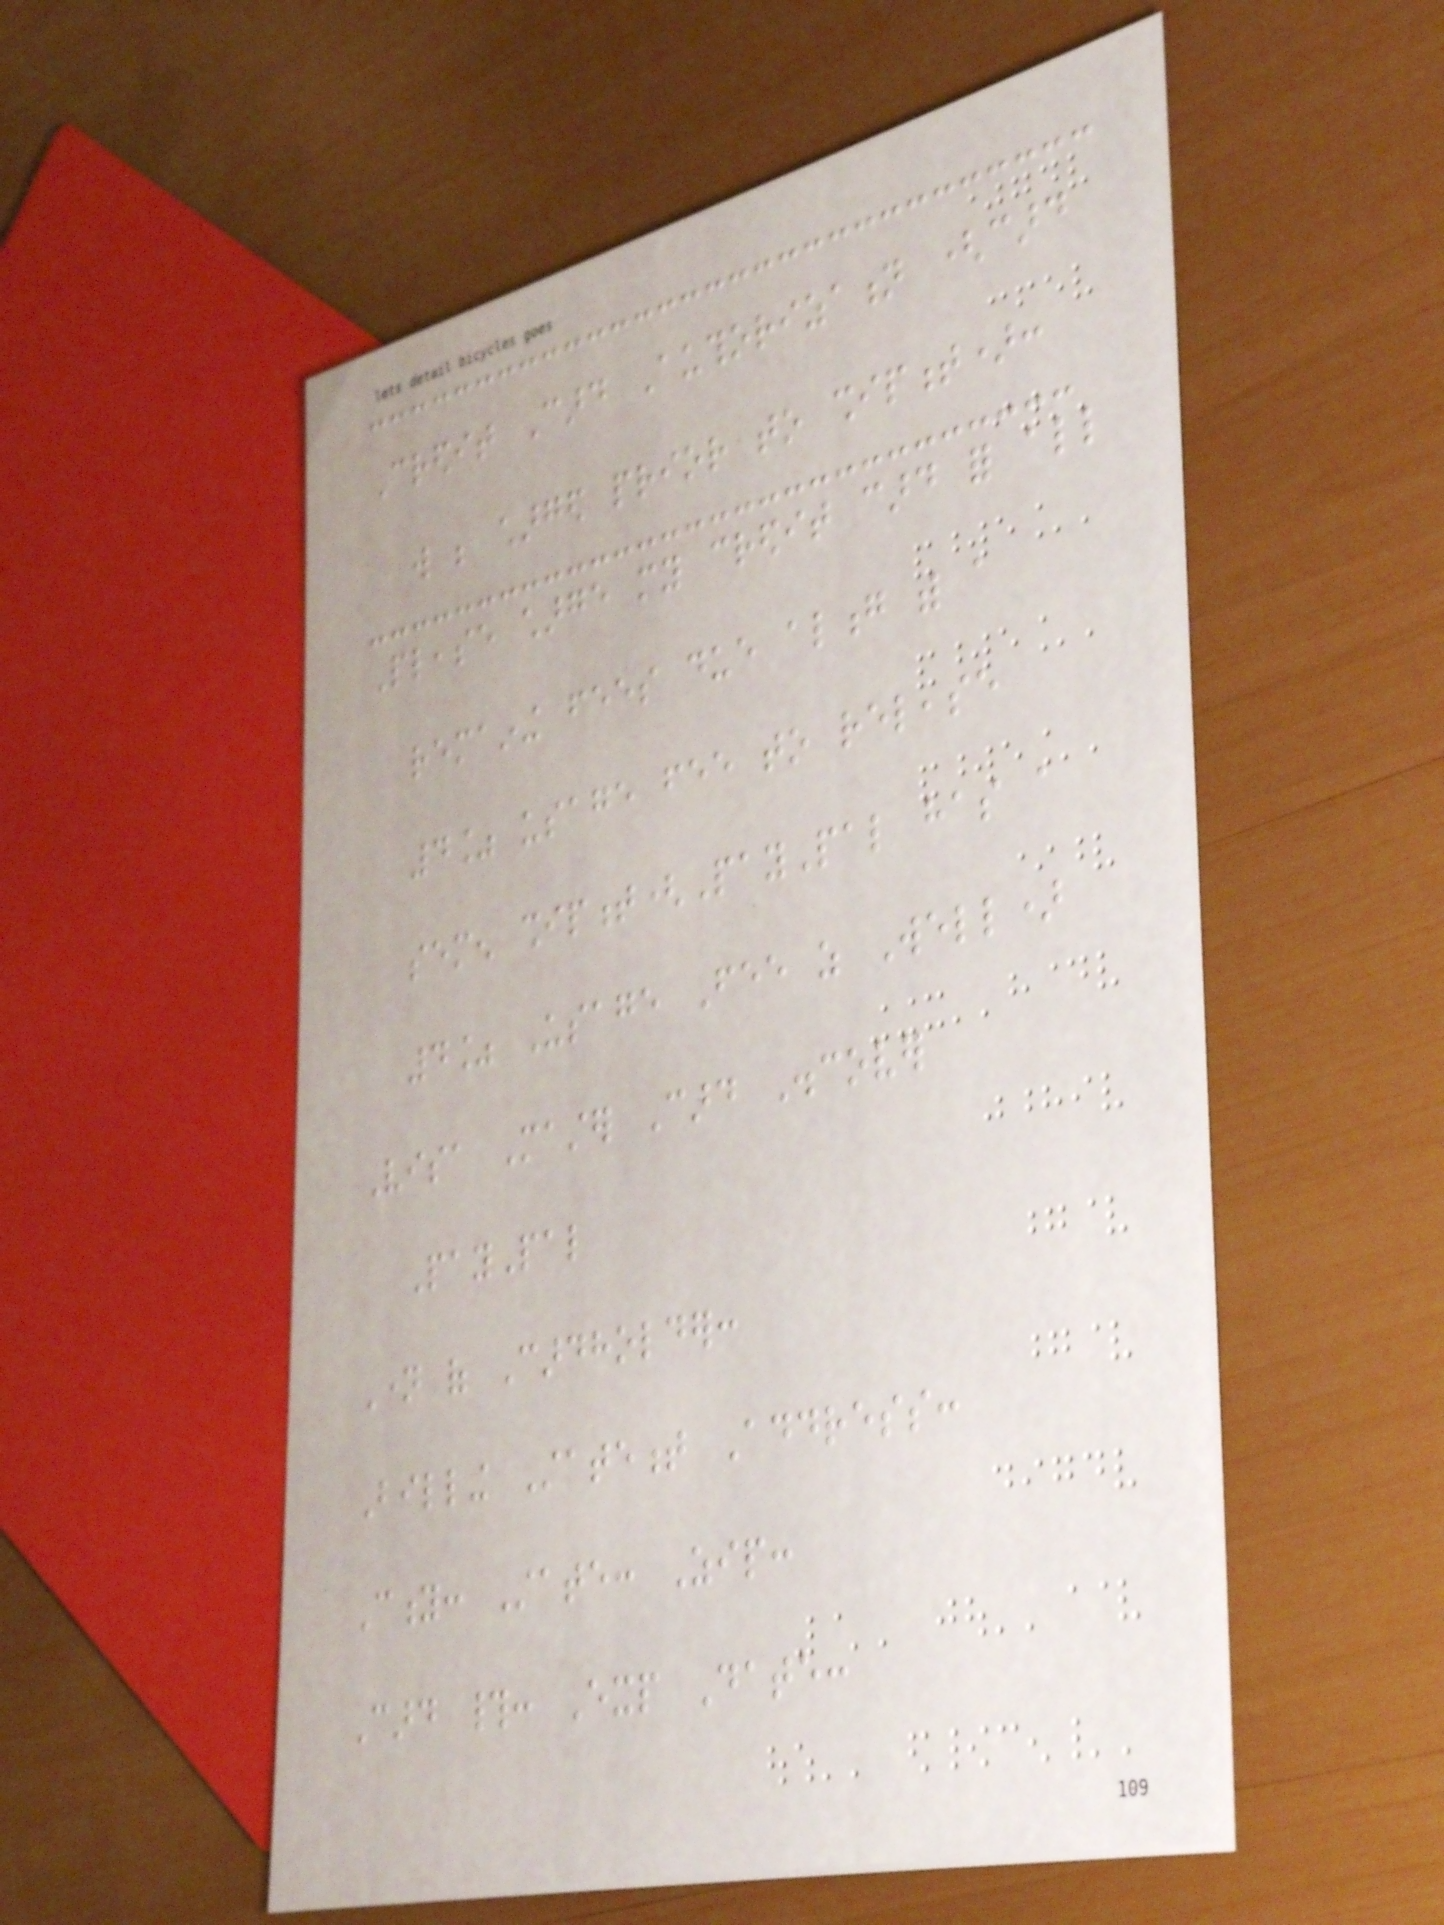Credit Card Authorization (card
will be charged prior to shipment):
Please charge my credit card for all
remaining fees due along with a
4% usage fee to release
semen shipment(PayPal has a
4% Usage Fee as Well)
Visa Master Card Discover
PayPal
Name of Cardholder:
Billing Statement Address:
City: State: Zip:
Card #: Exp Date:
